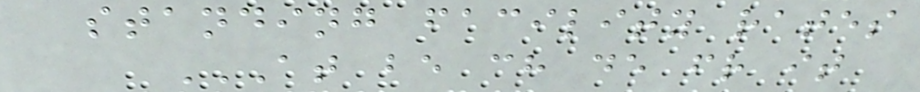standing facility rates
AT BE CH DE FR IT
